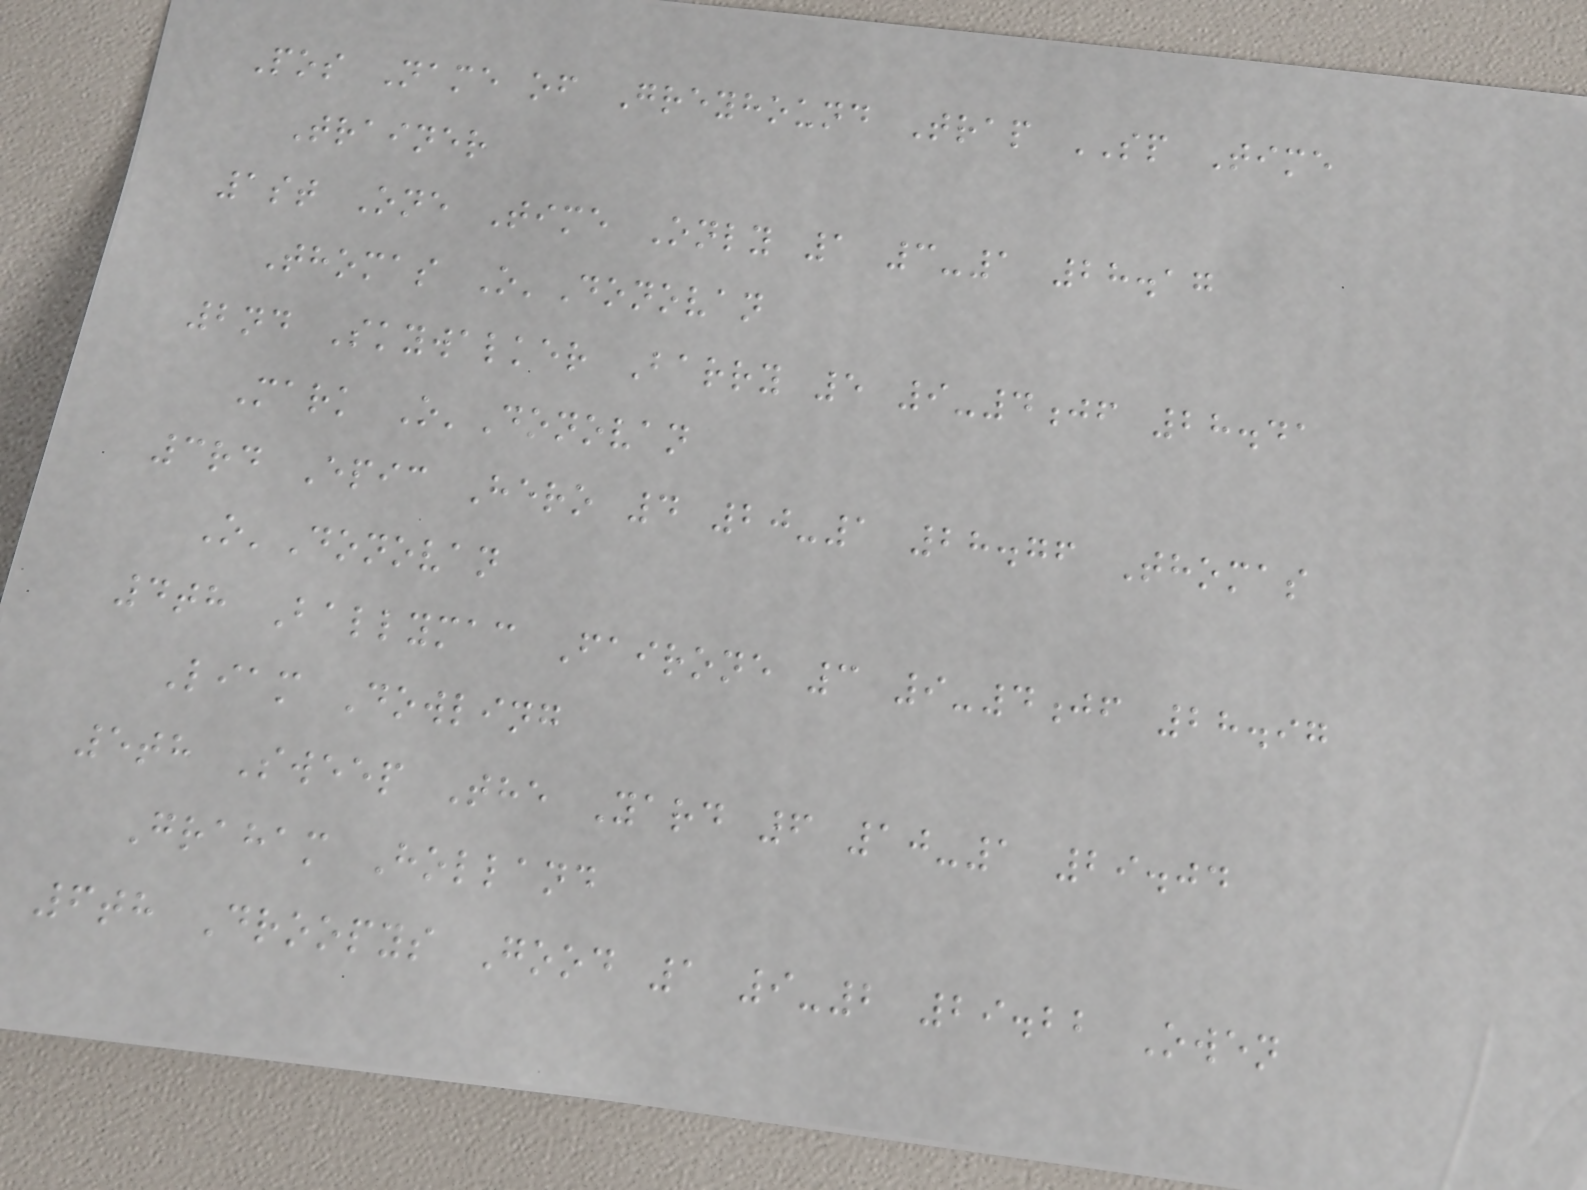Pos Name of Greyhound Trap SP Time
Trainer
1st One Time Only 1 3-1 28.17
Thomas O'Donovan
2nd Skywalker Barry 5 9-4jf 28.41
Mark O'Donovan
3rd Epic Hero 4 20-1 28.76 Thomas
O'Donovan
4th Ballymac Fairone 3 9-4jf 28.97
Liam Dowling
5th Sweep The Yard 6 10-1 29.04
Graham Holland
6th Droopys Good 1 9-2 29.22 Owen
